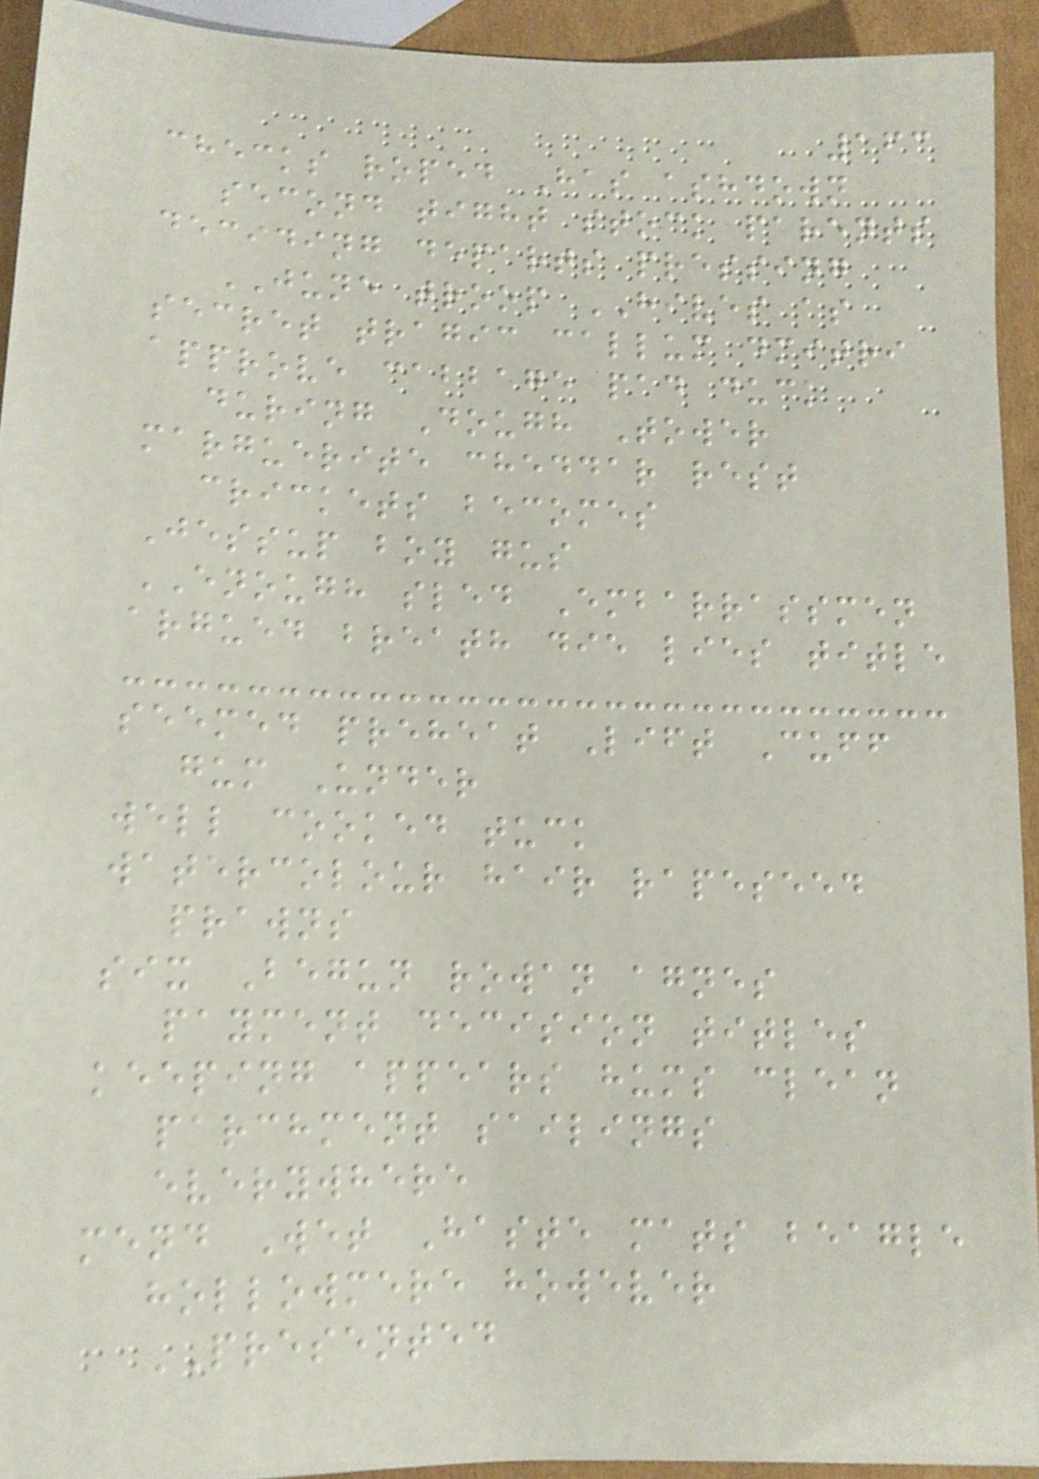163
checks roped Has ashdown
second tight stock parents
deciding departs pressing
JUNE troop HIVES as
secret tragic callum dmitri
approve cabbage pad duck
during Dough Tower
marguerite cheddar rest
crickets becomes
Jessup boy gus
ENOUGH sled Embarrassmen
argued breath die lies title
seemed preheat Lift Cuff
gum Under
well cooked tuck
watercolour hair rapeseed
prawns
six Begun rowan agnes
payment decision titles
keeping appears hums clean
parchment sailings
everywhere
mend Wet Haste mats beagle
hollowmere however
PRESENTED
